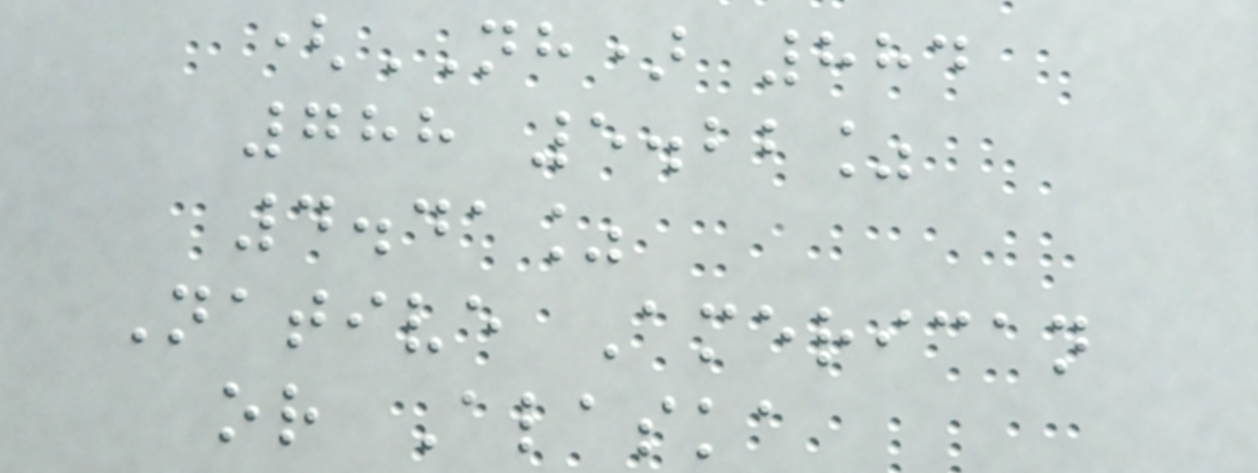(NH) 884
788 5.22%
4.41%
Native American
or Alaska
